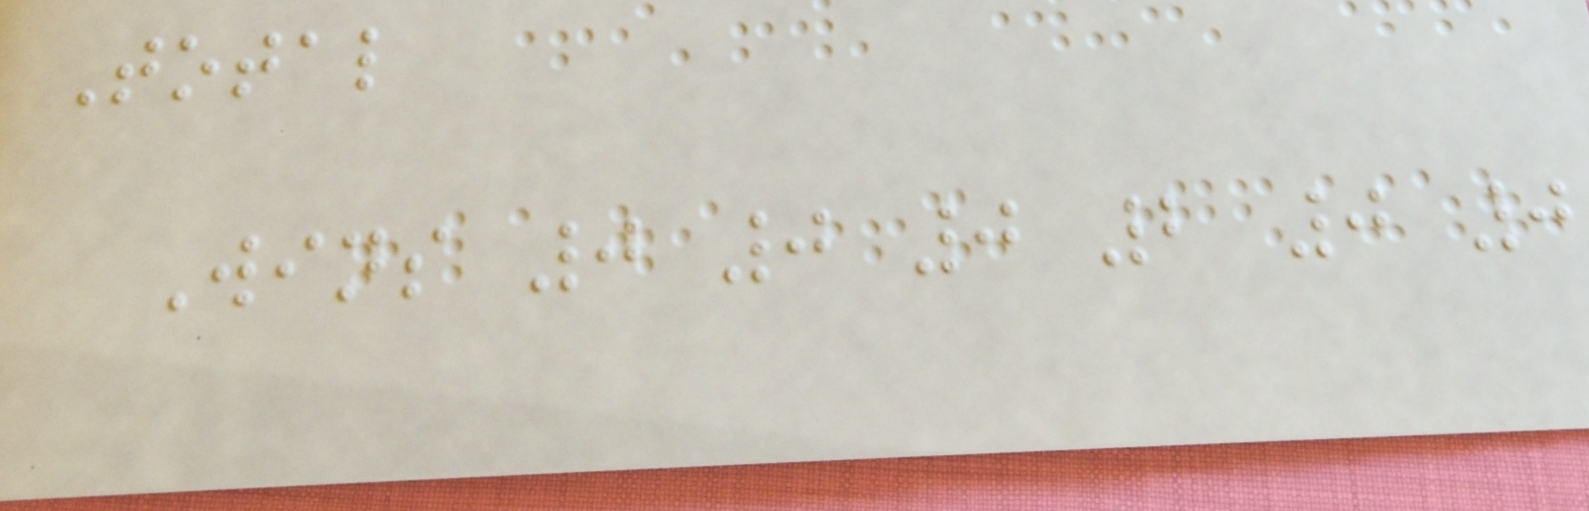Total
Wins 0 0 0 2 0 0
